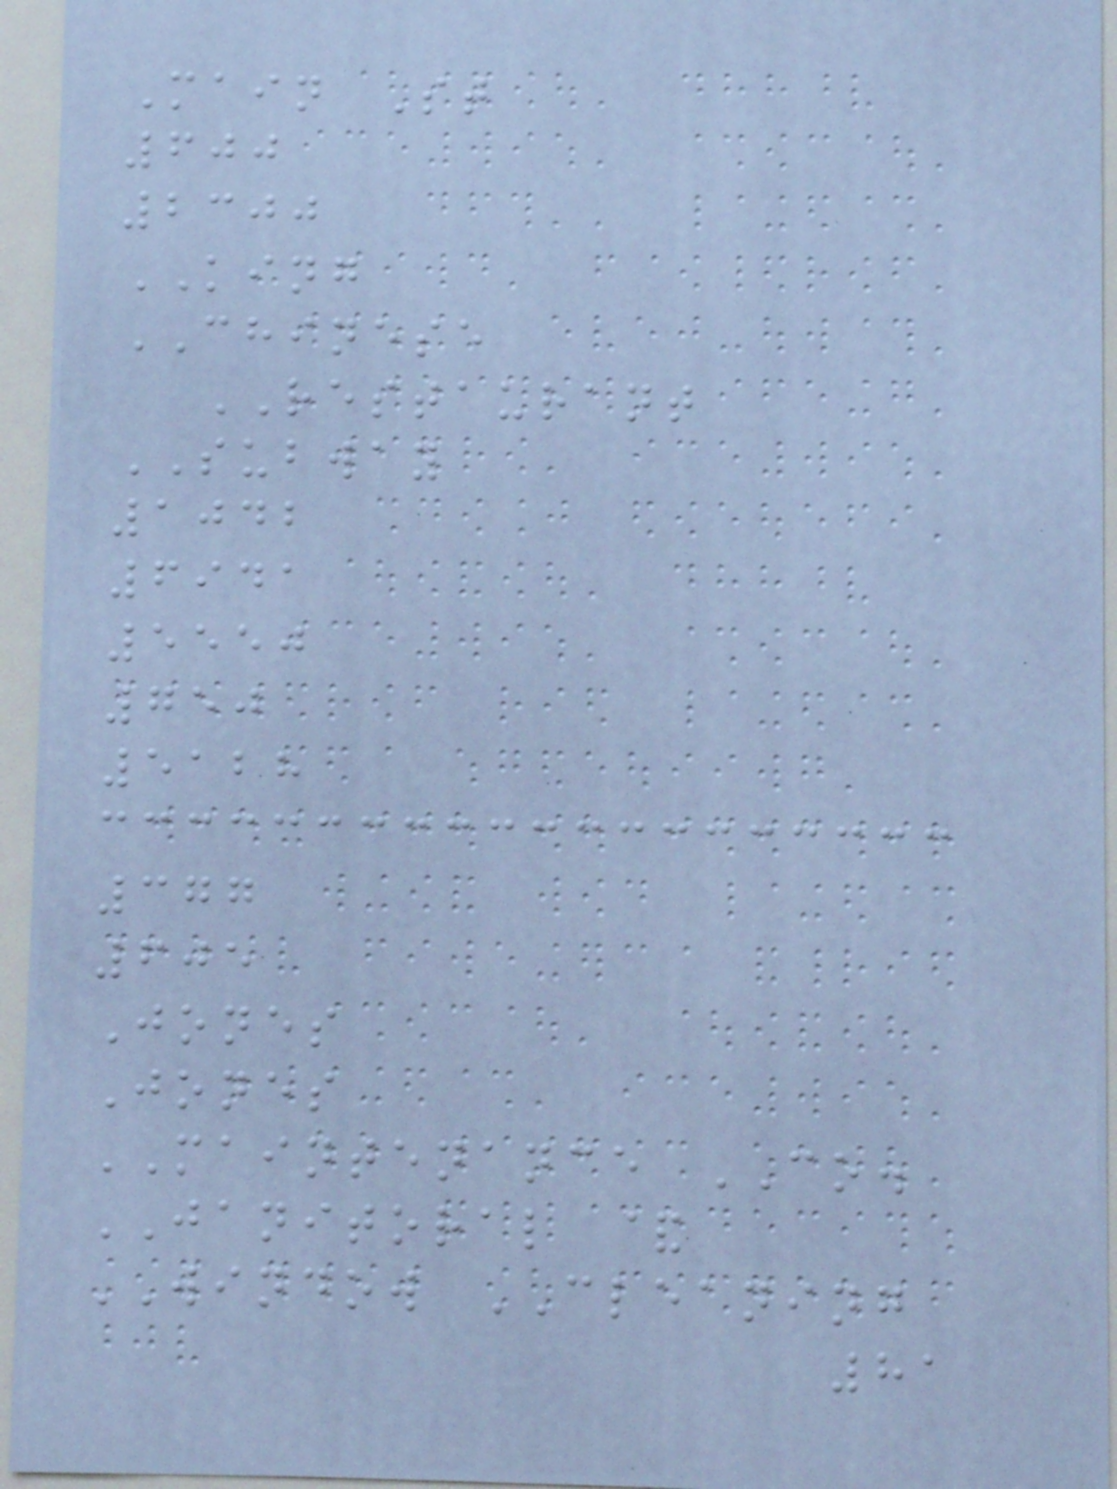Main St
600
2300
KING
CHINESE
RESTAURANT
SUBWAY
1042
6941
5550
750
5128
377
605
Jones
Jones
MAINTENANCE CO.
JANITORAL &
WINDOW CLEANING
81
